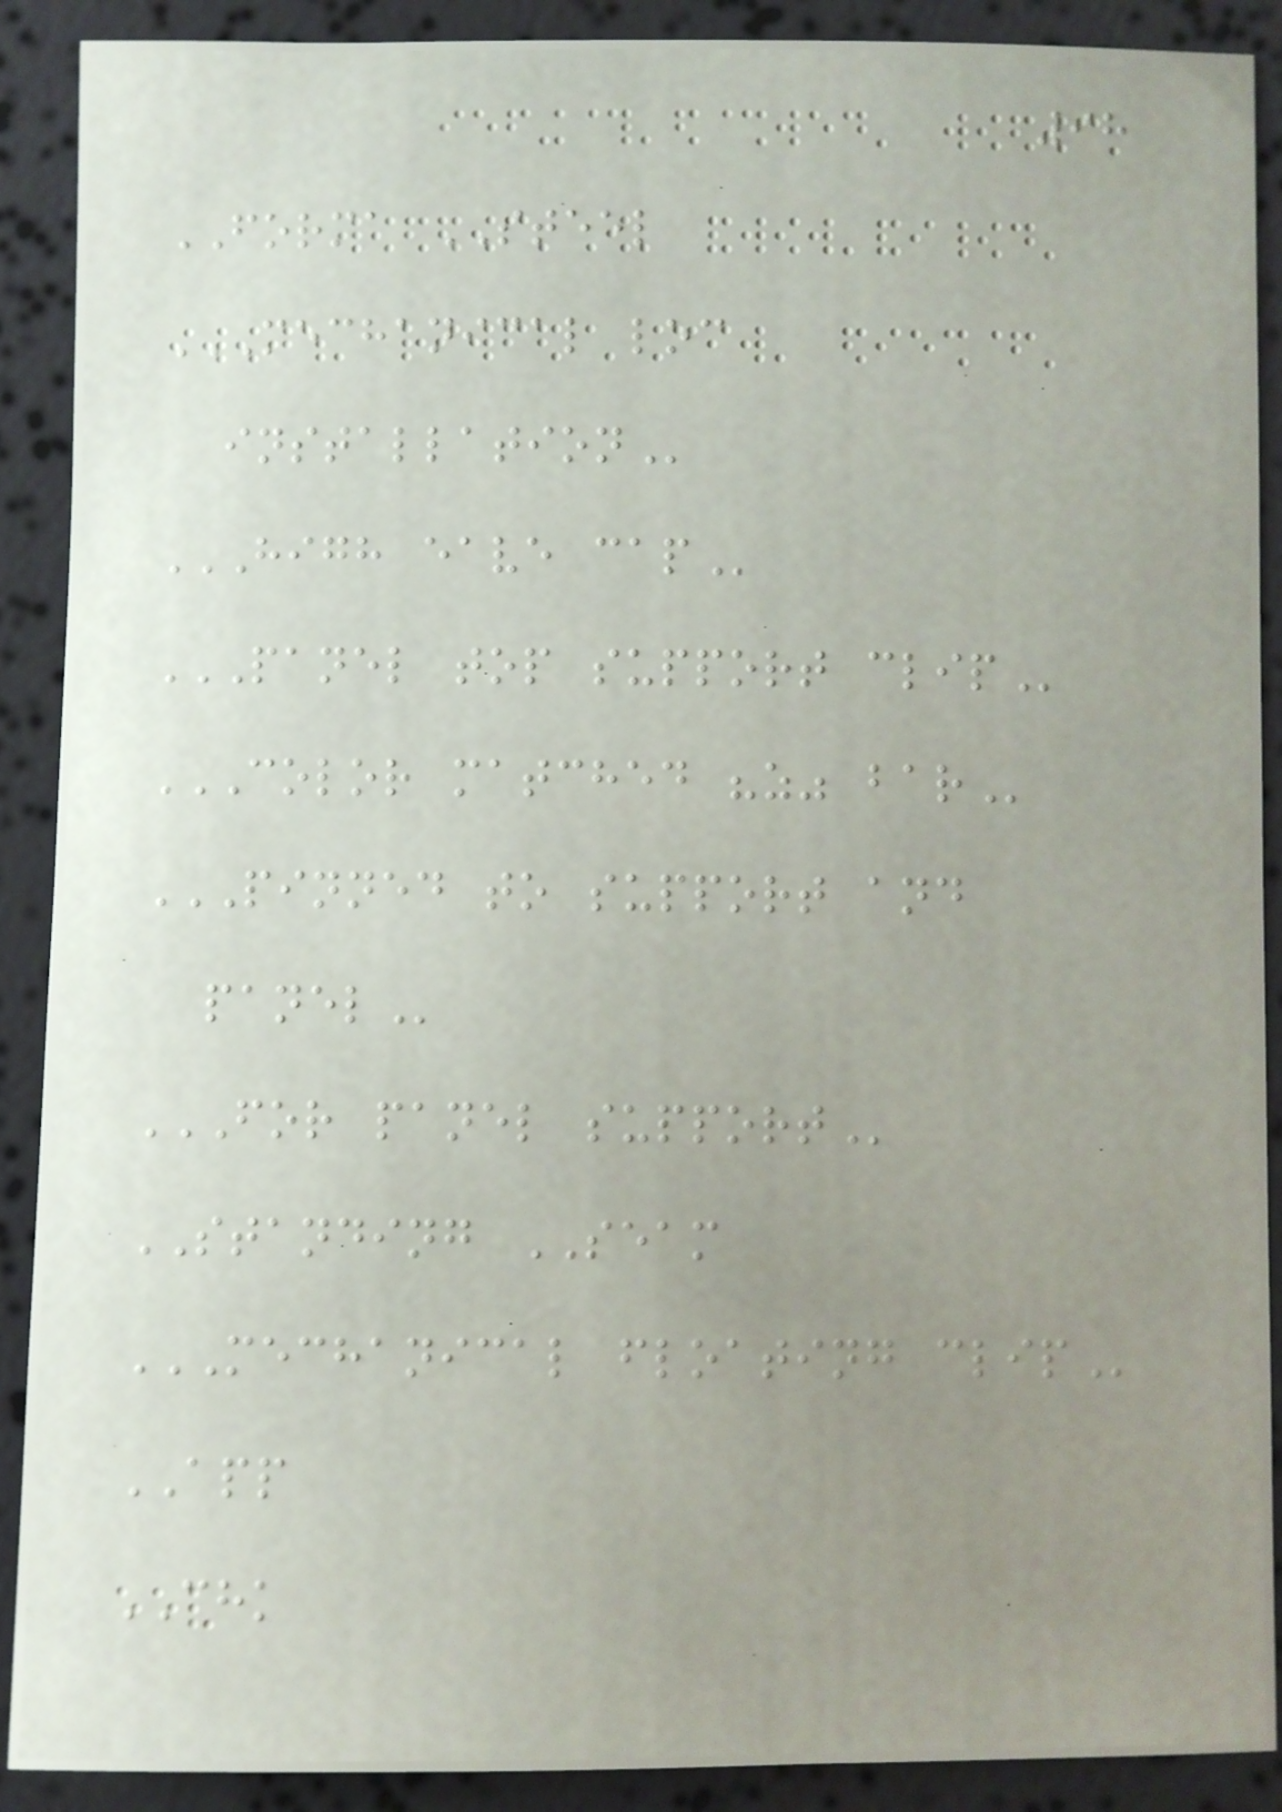98
FORMA STEEL
MECHANICAL LOC
INSTALLATION
HIGH EAVE CAP
PANEL TOP SUPPORT CLIP
COLOR MATCHED "Z" BAR
PINNED TO SUPPORT AND
PANEL
FOR PANEL SUPPORT
STANDING SEAM
MECHANICAL FLOATING CLIP
APP
CHK
